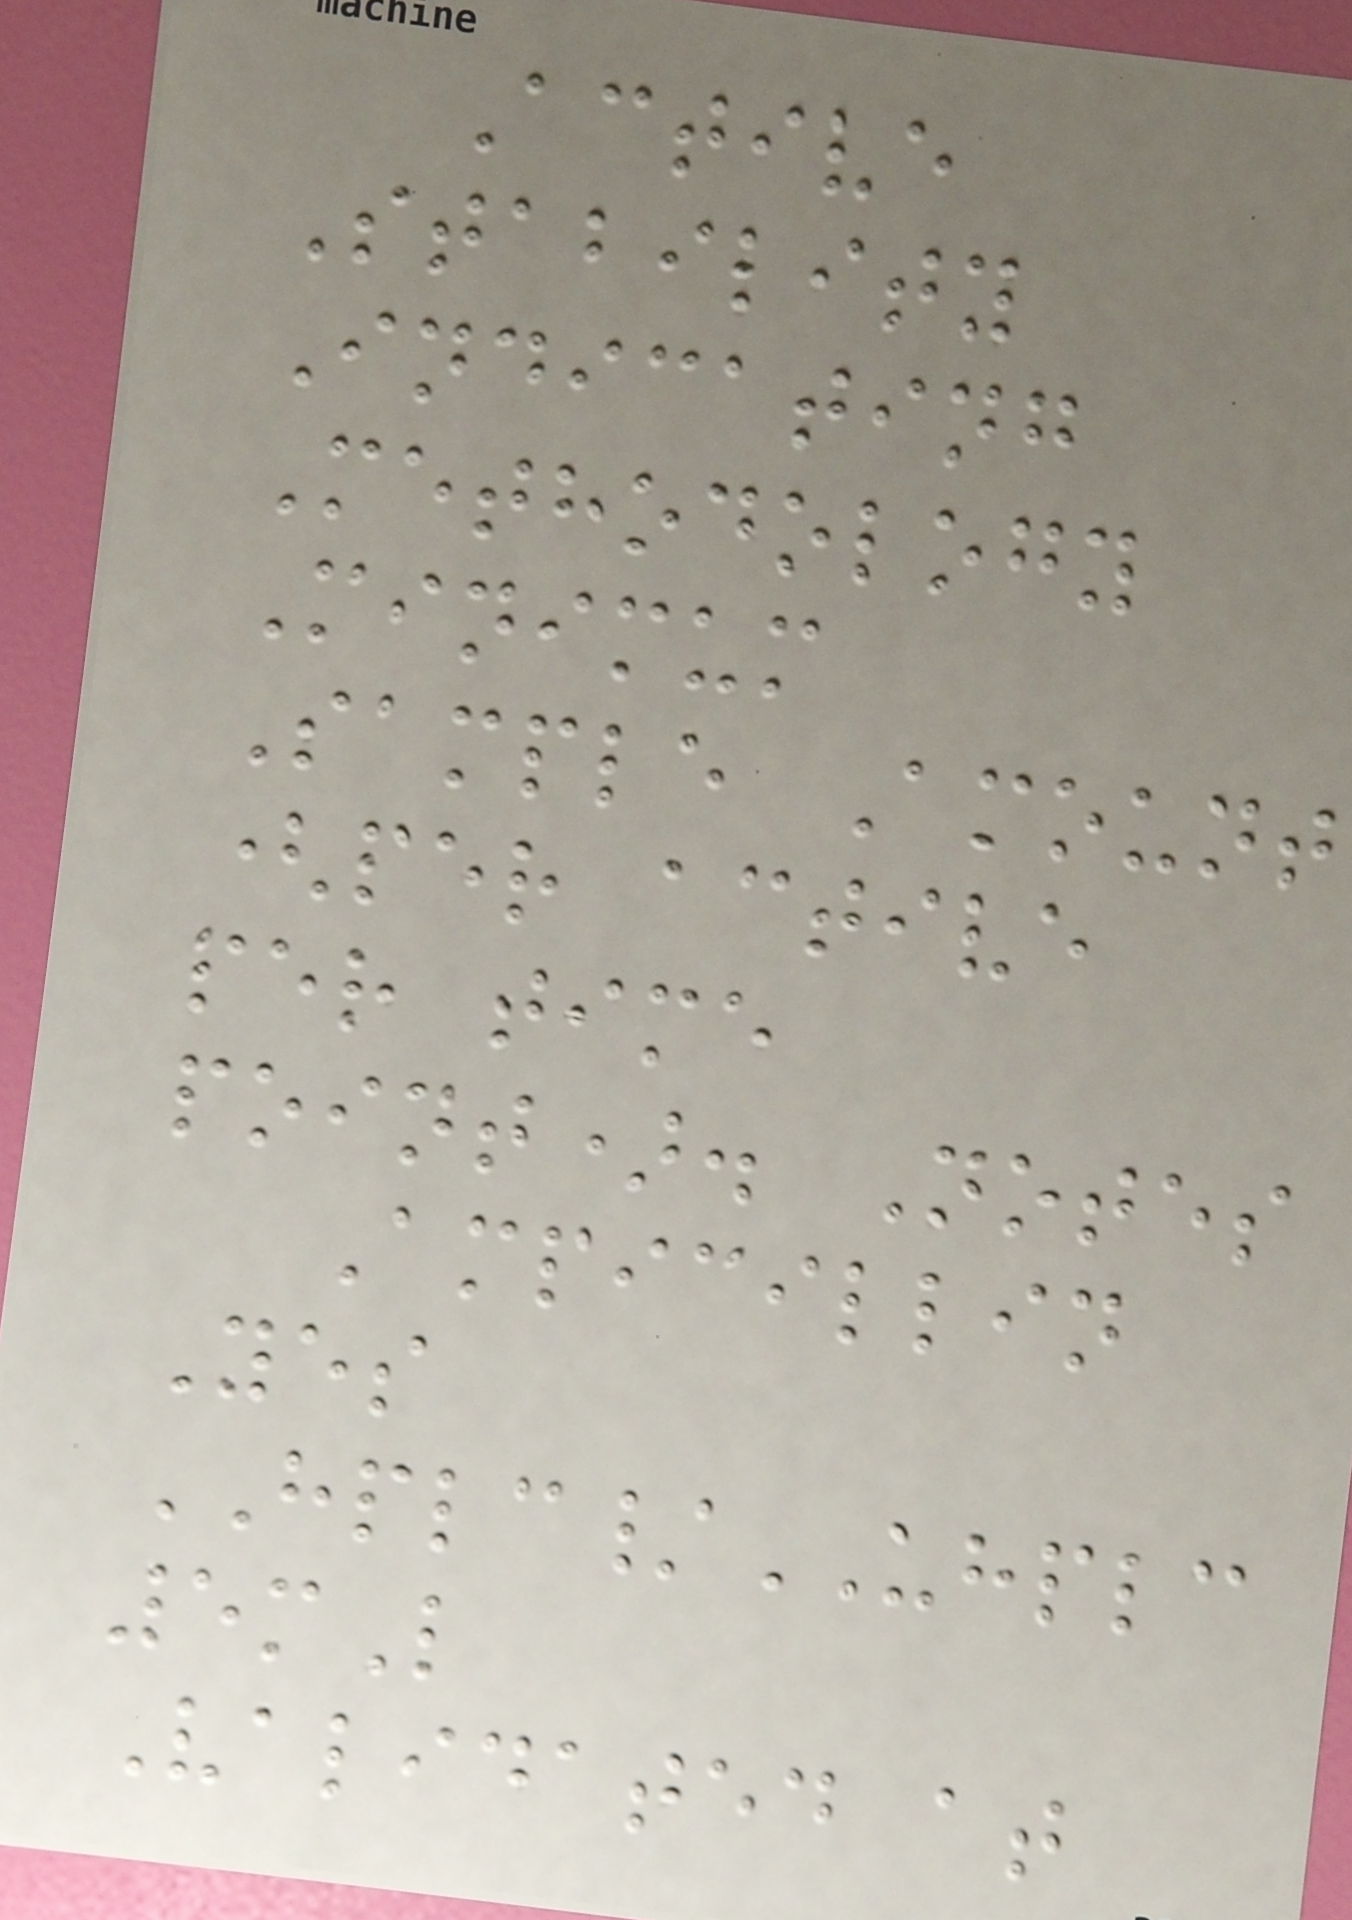Active
Stability
Indicating
Methodology
Minimum
Sample Amount
(per active
per time
point). Notes
Ampicillin
Yes
HPLC/UHPLC
5mL
Validated at
